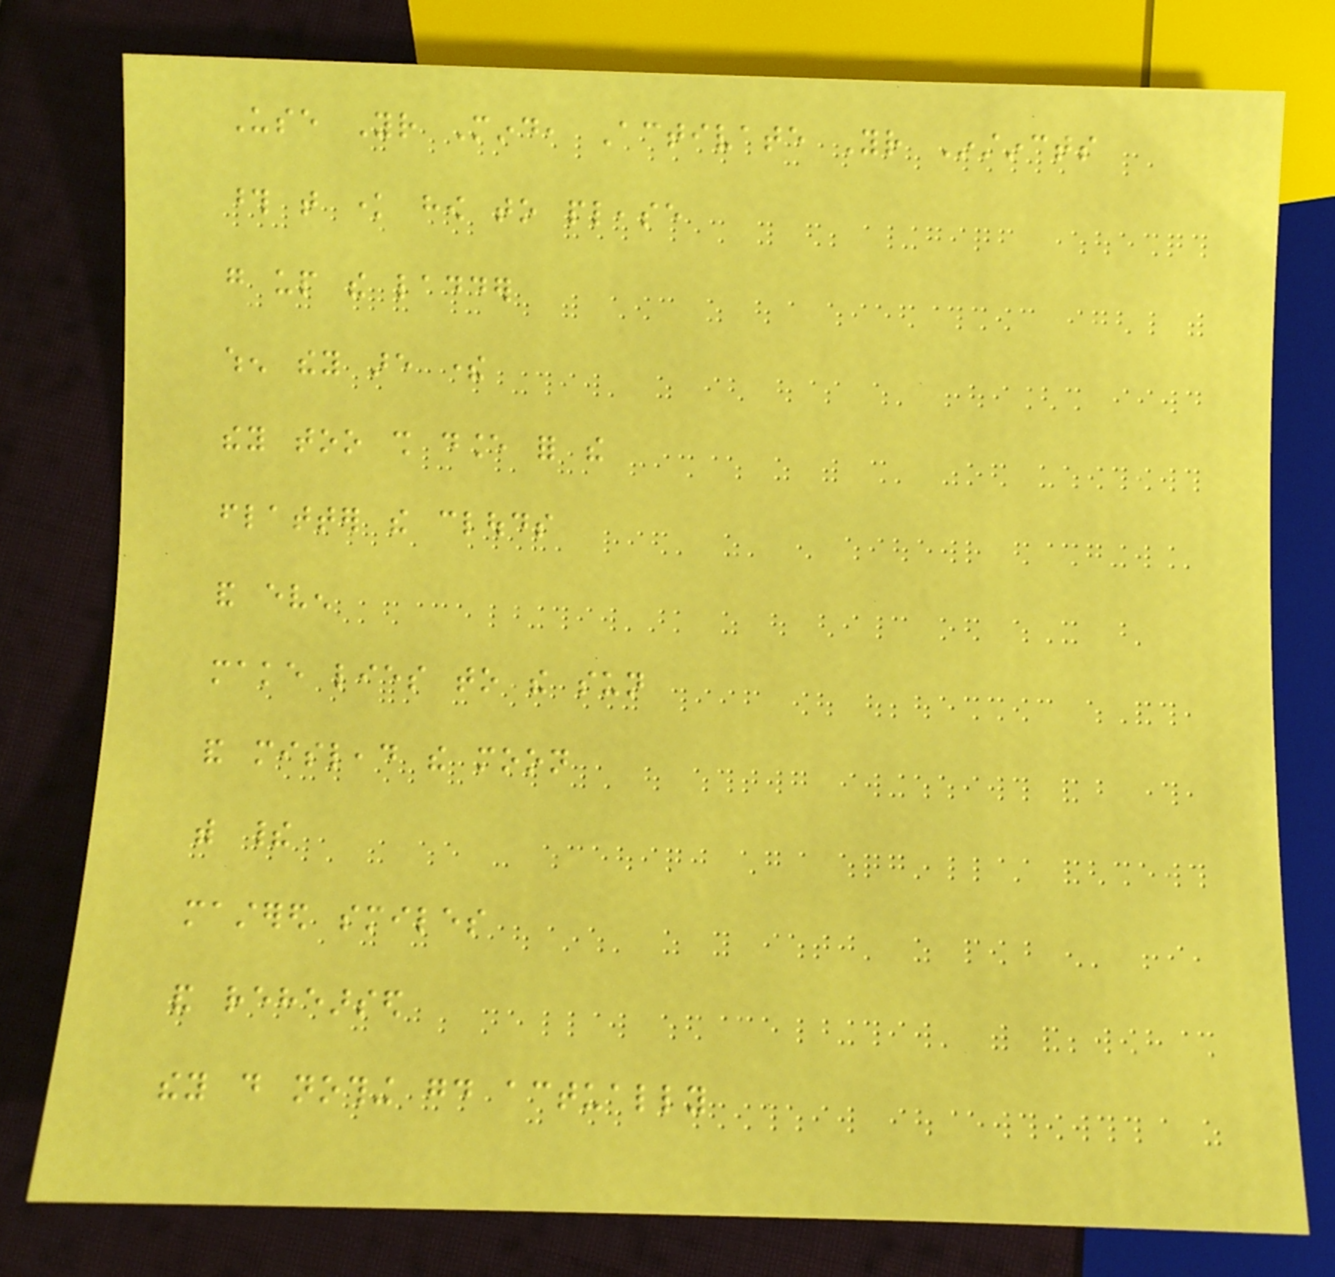Use Your Mind, Activate Your Instincts
those that know how to please
go up the ladder
when they are there
they too shall dance for the
flatter the clouds
and even
make lies to the sun
and mislead the moon
with their
mastered smiles
and rehearsed
they do nothing good actually
